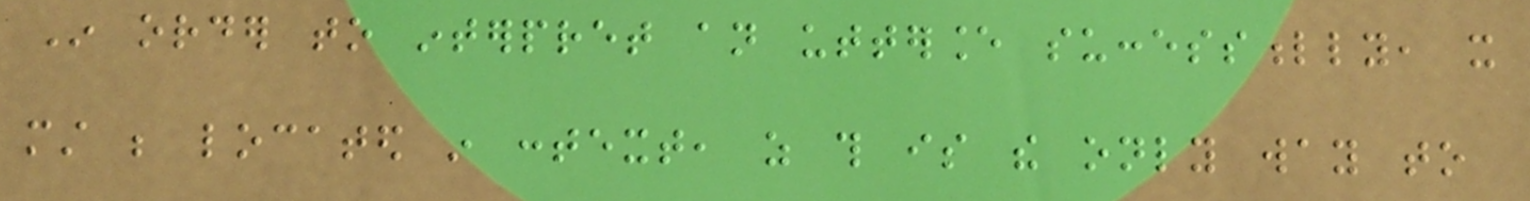In order to interpret an utterance successfully, it
must be located in context, as this is the only way to
